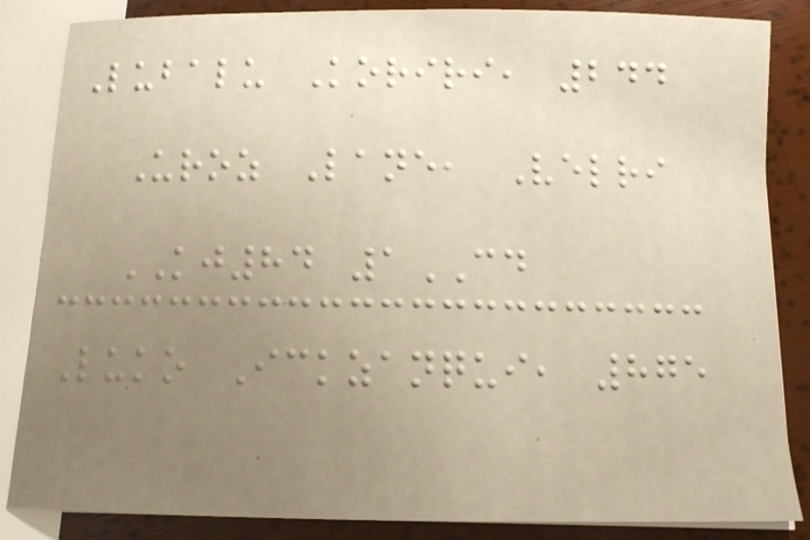Lubalu Koriri, 244
Uroz Lane, Velri
KJ84 1CD
Luko Ickzanqui, 875
